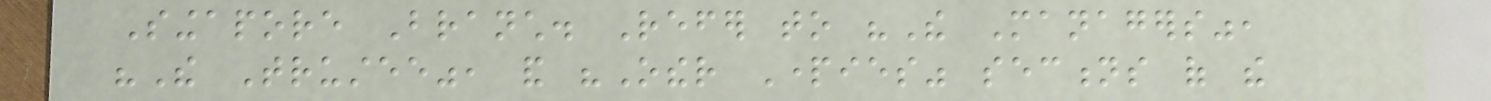Singapore Branch. Refer to "The Managers",
"The Trustee", and "Other Parties" sections of the
